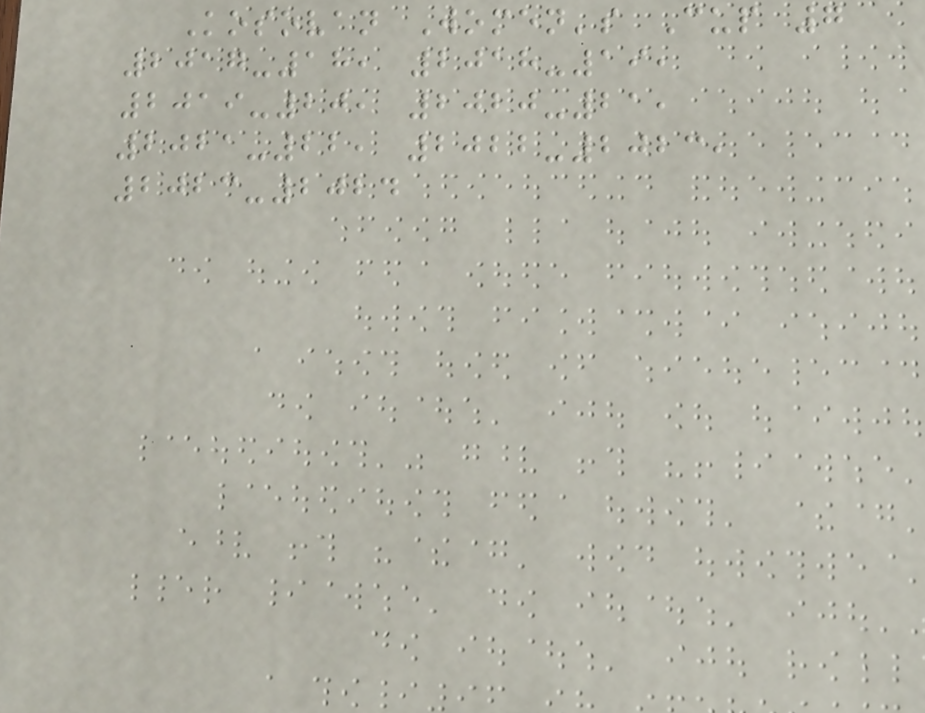Kosovan Women's Cup 7
2017-18, 2018-19,
2019-20, 2020-21,
2021-22, 2022-2023,
2023-2024
